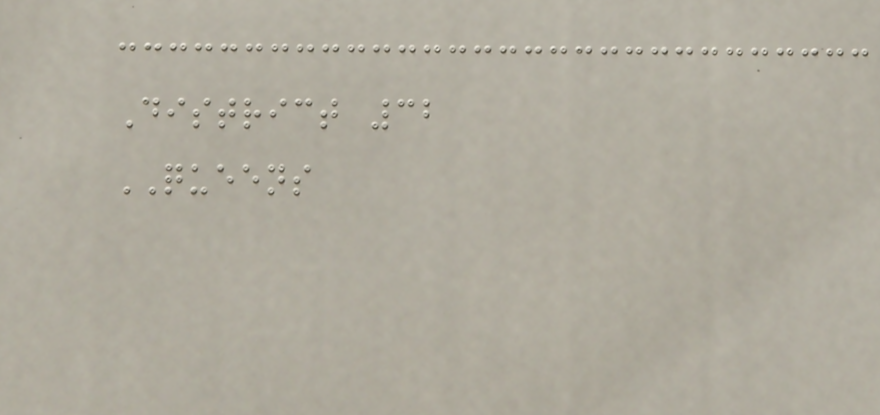District 32
QUEENS
